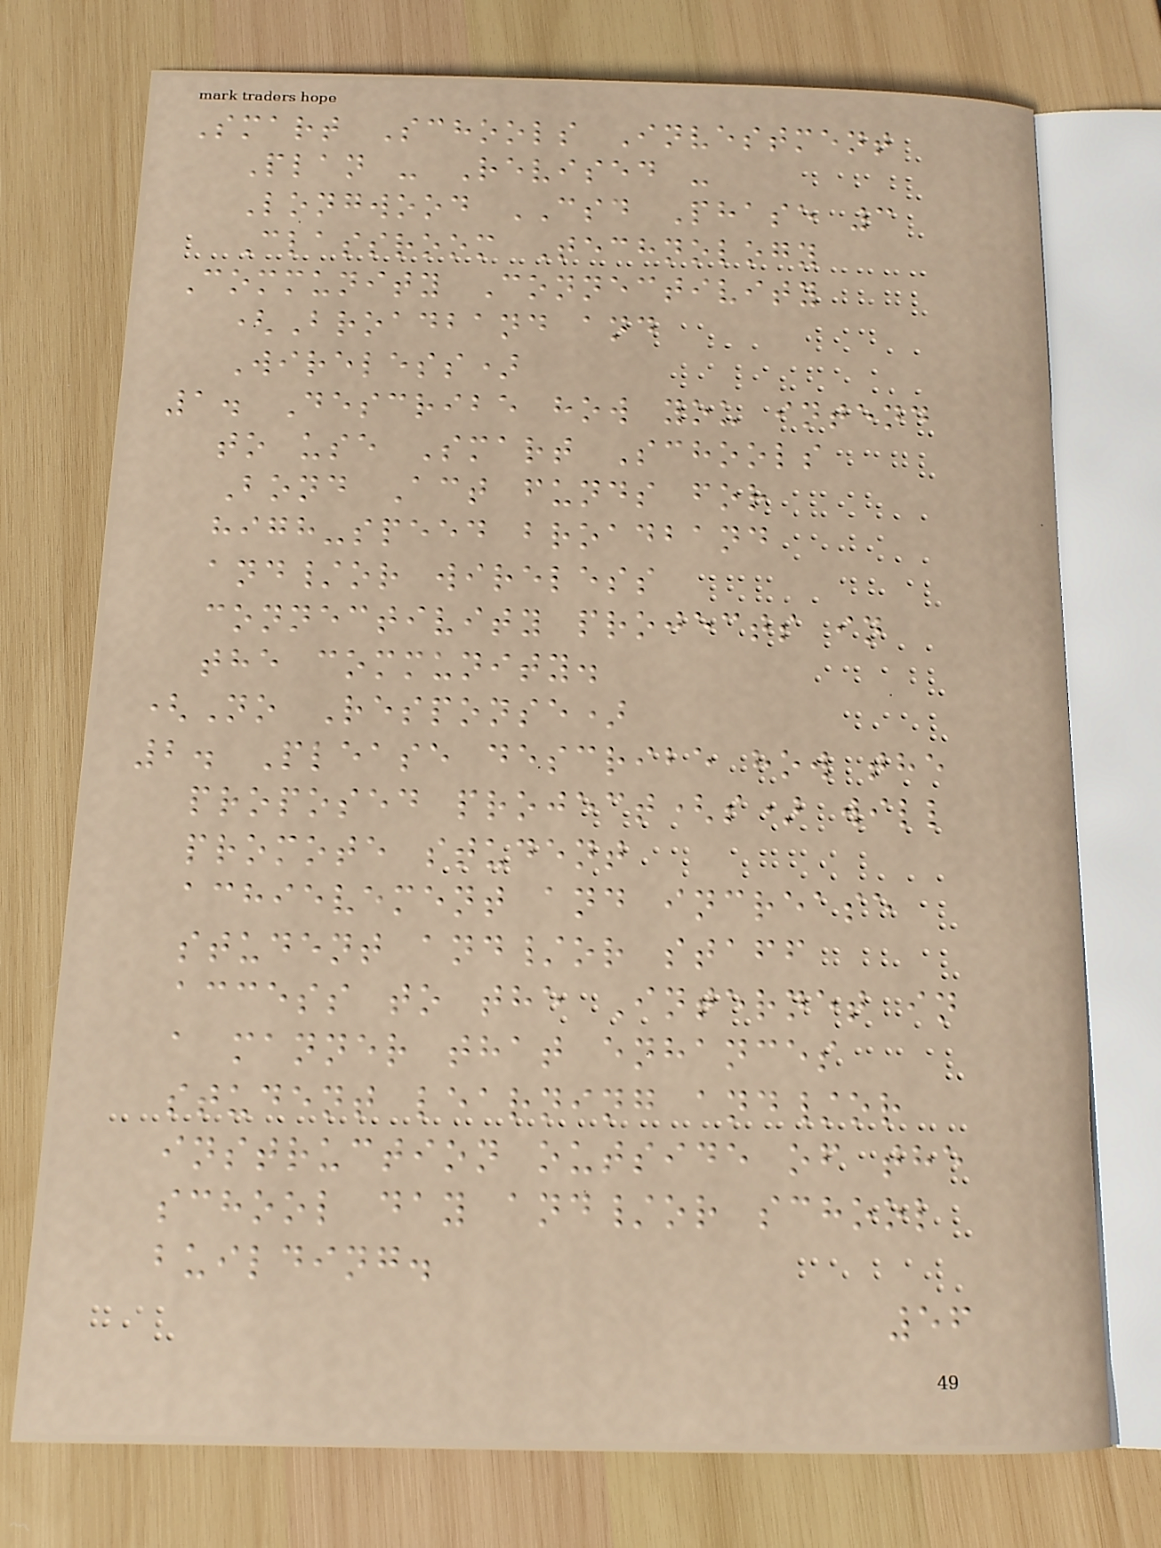Smart Schools Investment
Plan - Revised -
Longwood CSD Phase 3
Classroom Technology
Community Connectivity
(Broadband and
Wireless)
1. Describe how you intend
to use Smart Schools
Bond Act funds for
high-speed broadband
and/or wireless
connectivity projects in
the community.
(No Response)
2. Please describe how the
proposed project(s) will
promote student
achievement and increase
student and/or staff
access to the Internet in
a manner that enhances
student learning and/or
instruction outside of the
school day and/or school
building.
56
